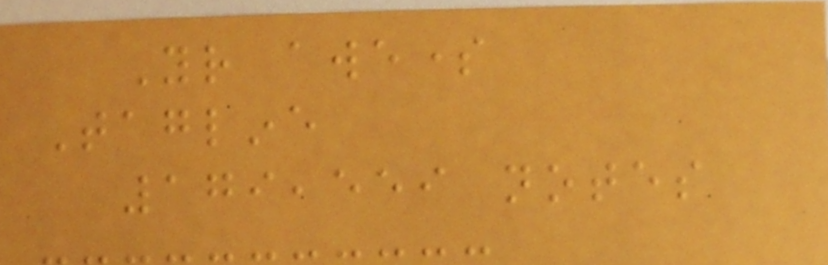Your awesome
Tagline
179,559 notes
